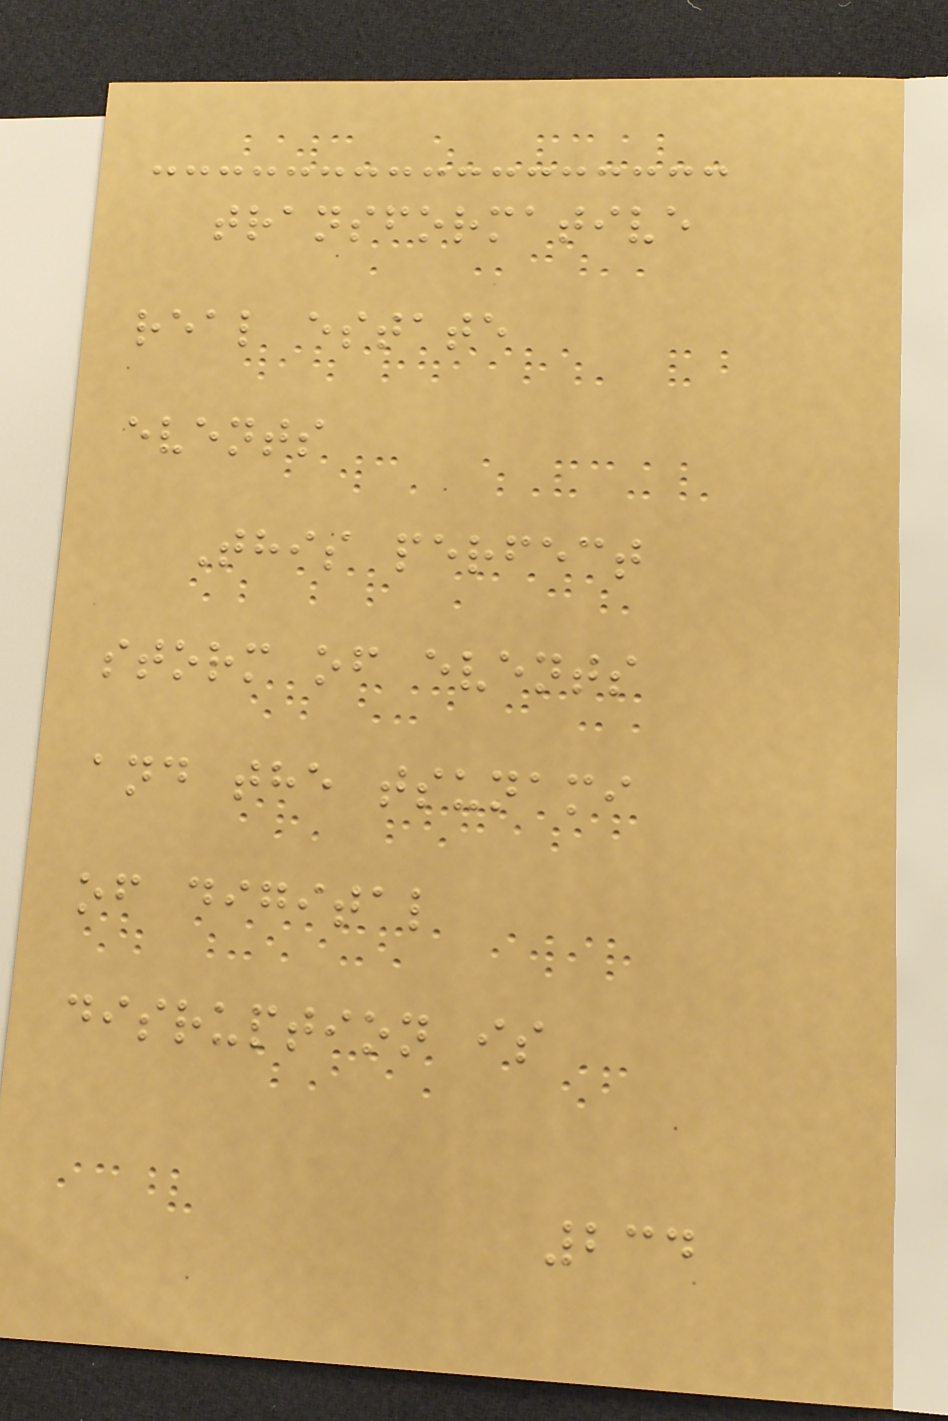transformative
real estate
events
This perfect
storm of events
and the tsunami
of digital
disruption is
234
